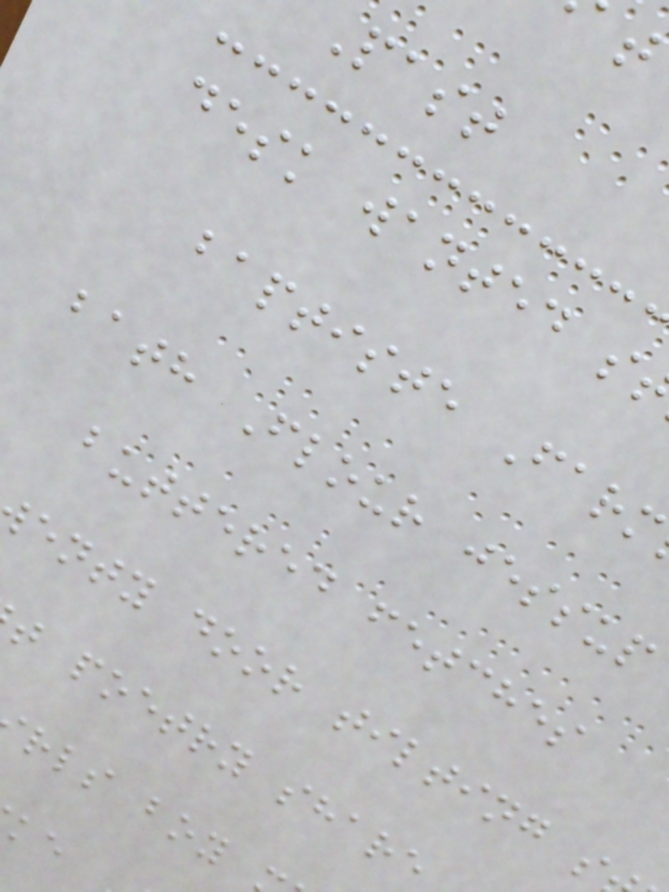Past
desk wanted s
baptiste Farm
bath Flour jessup
buttered fetches
enty door tilting s
t poetry share
rls boy
